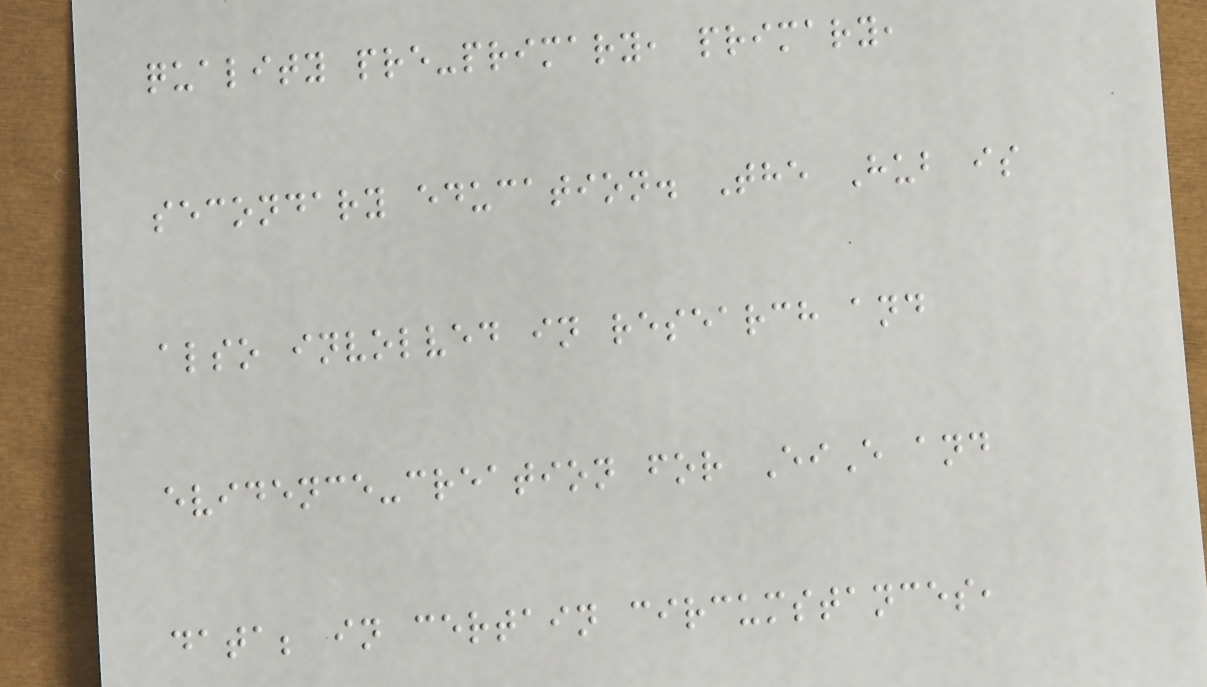quality pre-primary, primary,
secondary education. The Hub is
also involved in research and
evidence-creation for EiE and
data; in certain circumstances,
